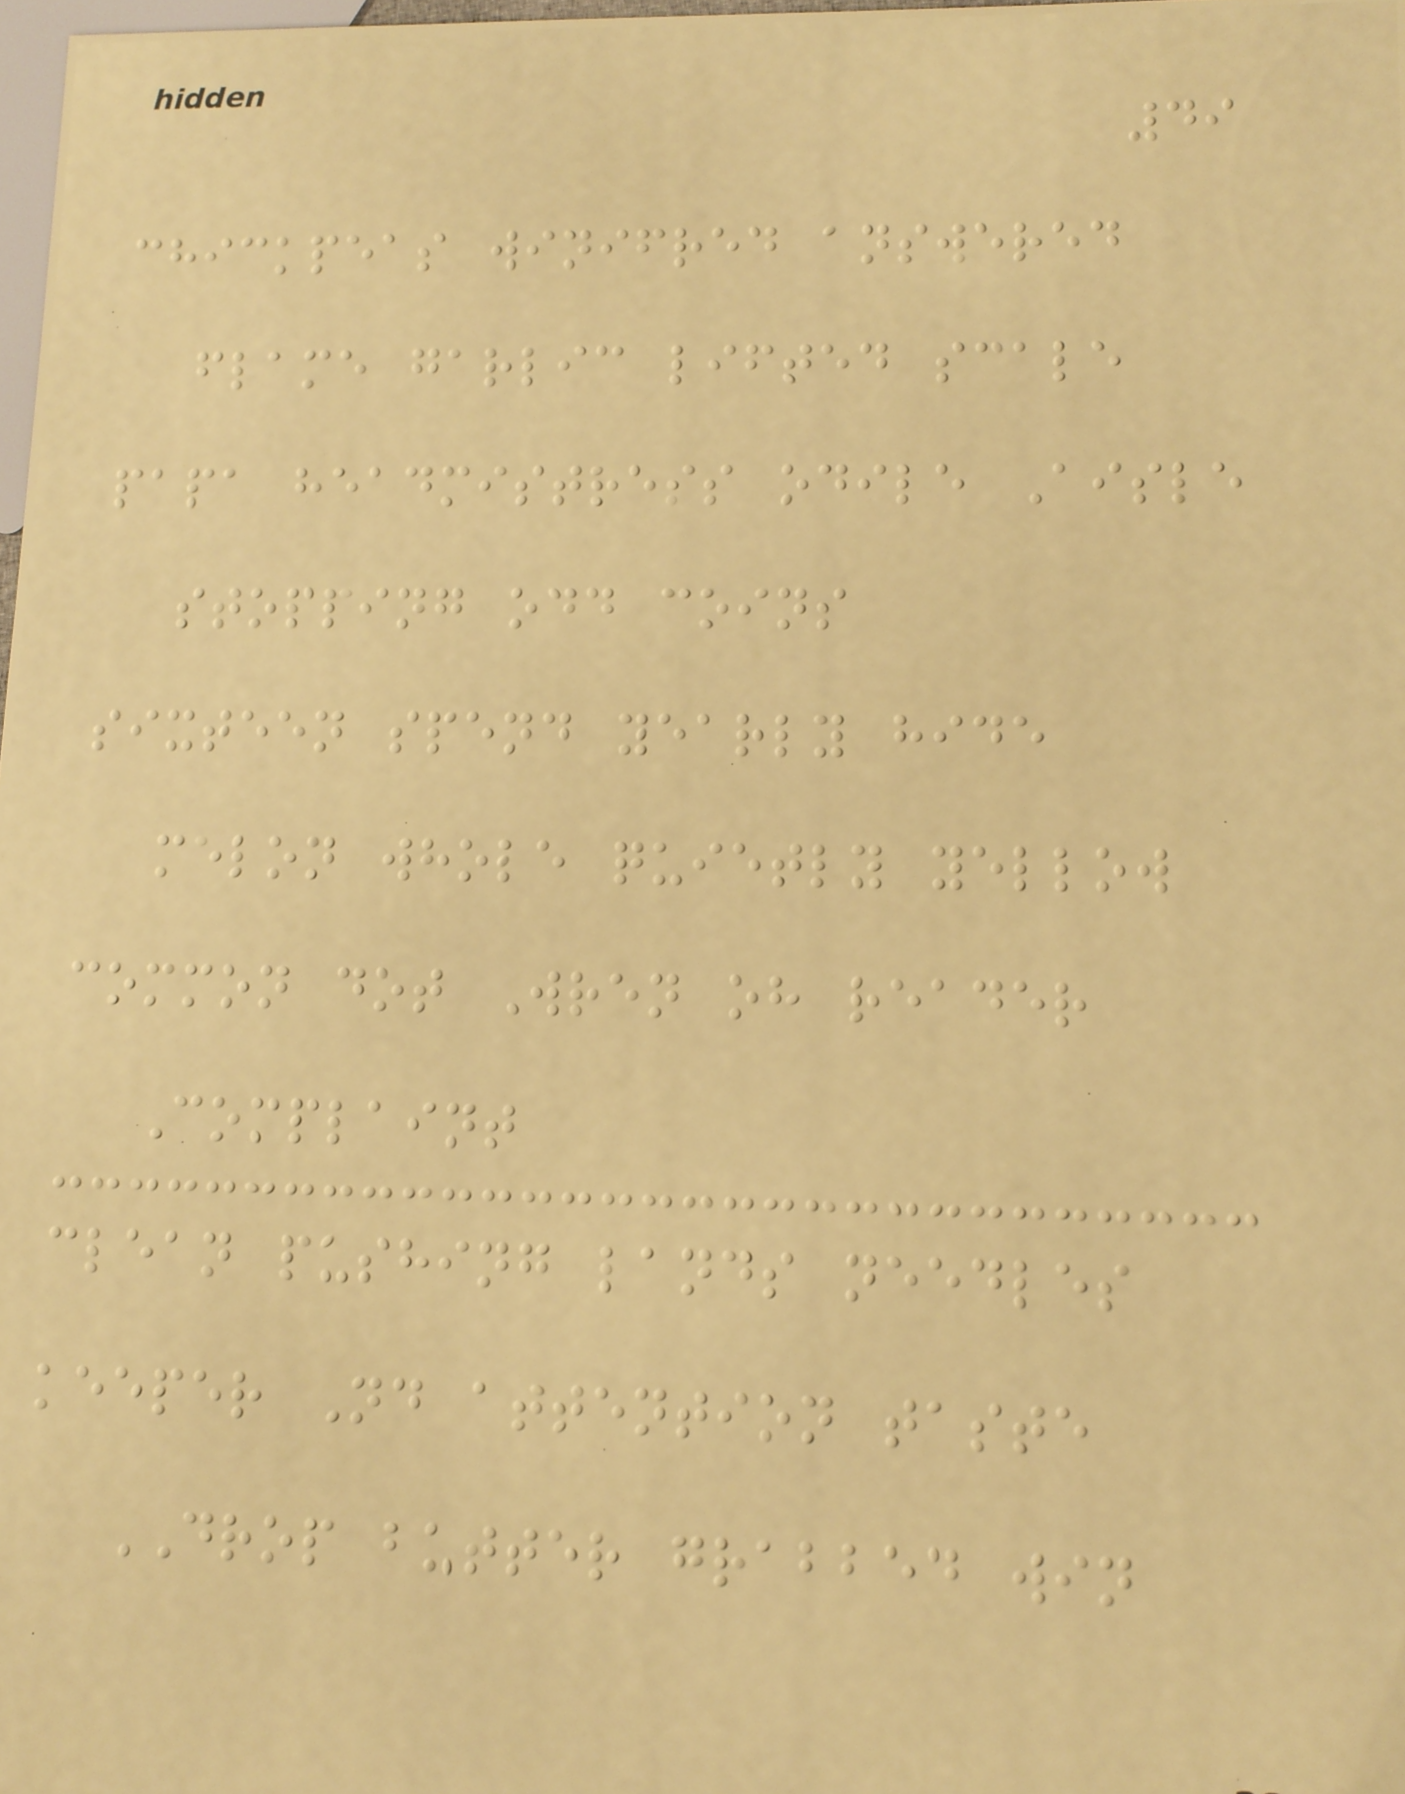49
chickpeas winifred answered
flame garlic lifted scale
papa headmistress odile Aisle
stopping odd coins
sixteen spend yearly hide
melon whole quietly yellow
common dot Wren oh reader
Complaint
clean pushing lands needles
keeper Nd attention taste
DROP butter grabbed win
